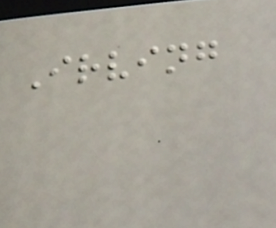Irving
